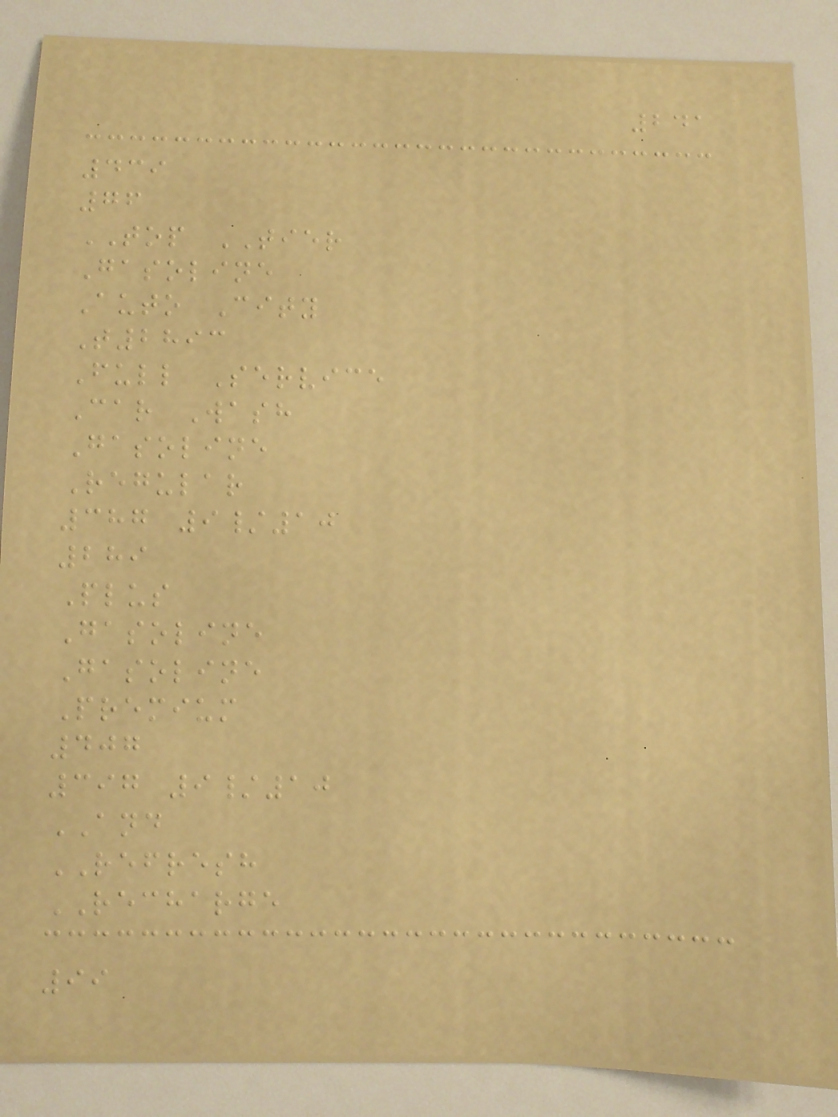241
439
76
TOP TIER
Gasoline
Auto City
T2893
Full Service
Car Wash
Gasoline
Regular
387 9/10
289
Plus
Gasoline
Gasoline
Premium
407
397 9/10
AND
REFRESH
RECHARGE
99
